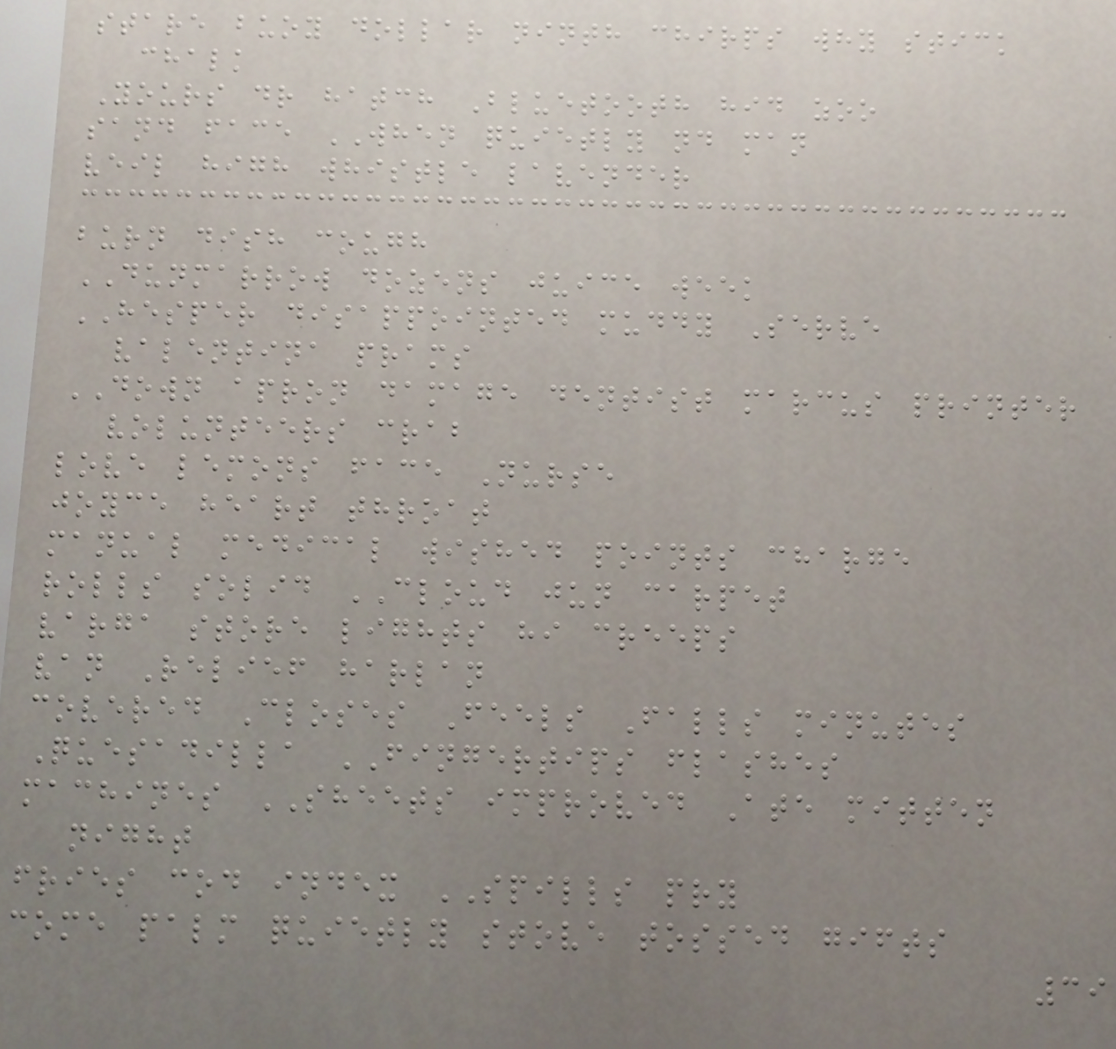stare buoy dollar ninth chirps why stick
chalk
Yours dr hatch Bluetooth hid zoo
sand face WHEN quietly nd man
veil high whistle lavender
burn dish cough
DUNMARROW dozens juice week
HESPER disappointed muddy Serve
valentina prams
DOWN apron damage dentist marcus printer
volunteers crab
love lemons face Nurse
joyce heart throat
manual medical wished points charge
rolls solid CLOUD jun carpet
varga store lights hi creeps
van Relief harlan
covered Closes Feels Falls minutes
Quesadilla FINGERTIPS flashes
machines SHEETS improved Ate mitten
night
fries cod index SPILLS pry
come palm quietly stove tossed gifts
39
